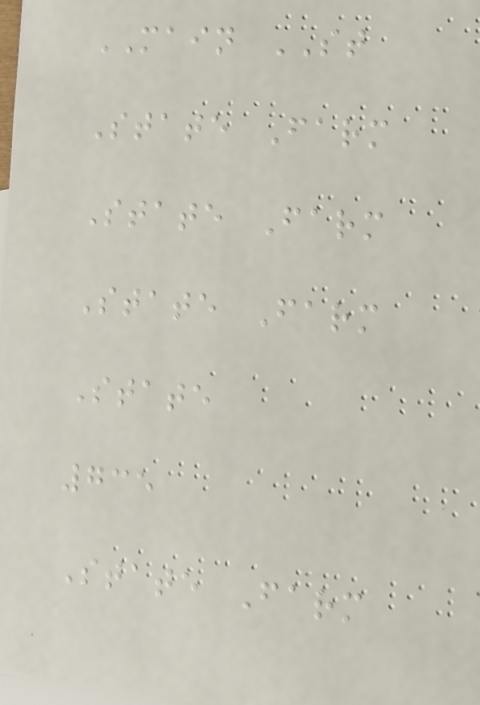MAIN ST
State Farm
State Farm
State Farm
State
735
State Farm
